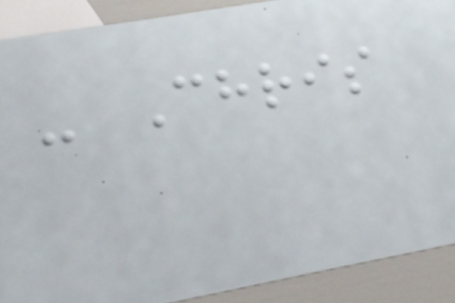- Chris
